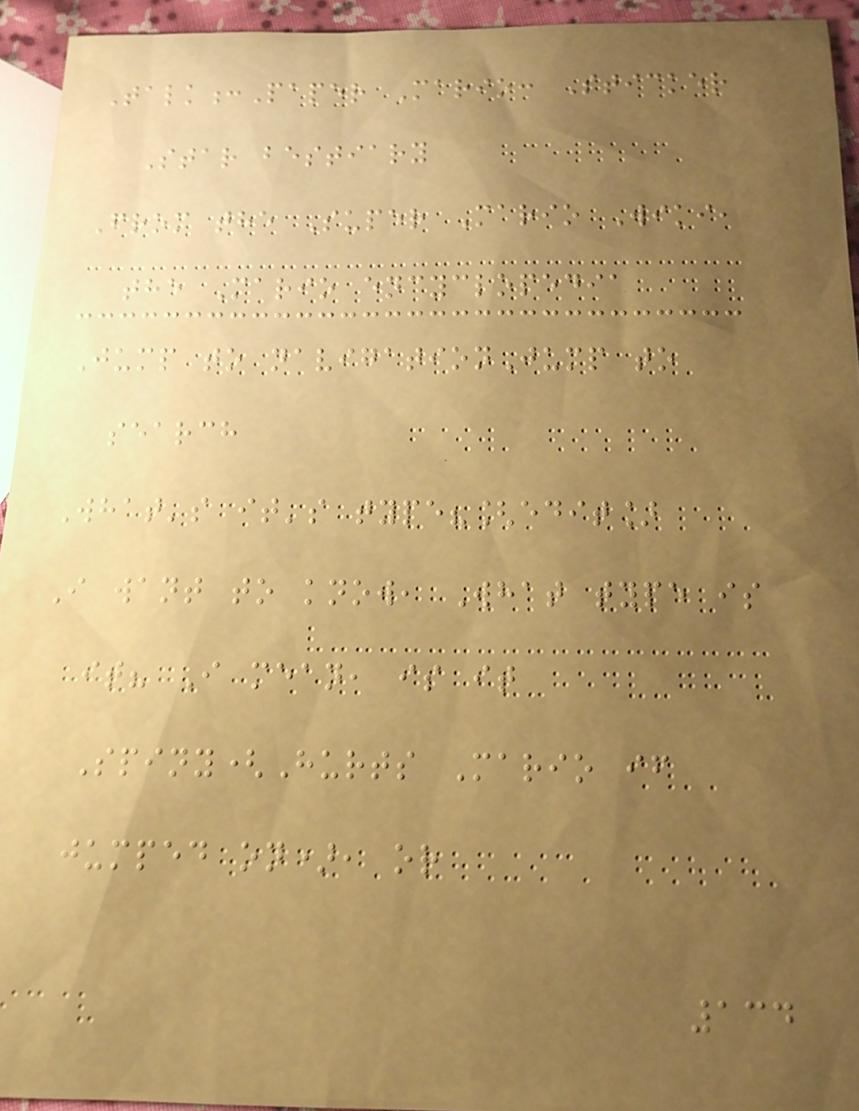Talk:Paper Mario: Sticker
Star bestiary
From the Super Mario Wiki,
the Mario encyclopedia
Jump to navigationJump to
search
What's it's type?[edit]
I want to know, What type is
it? I mean, is it
Spiny(Hurts Mario if
jumped on), or
134
